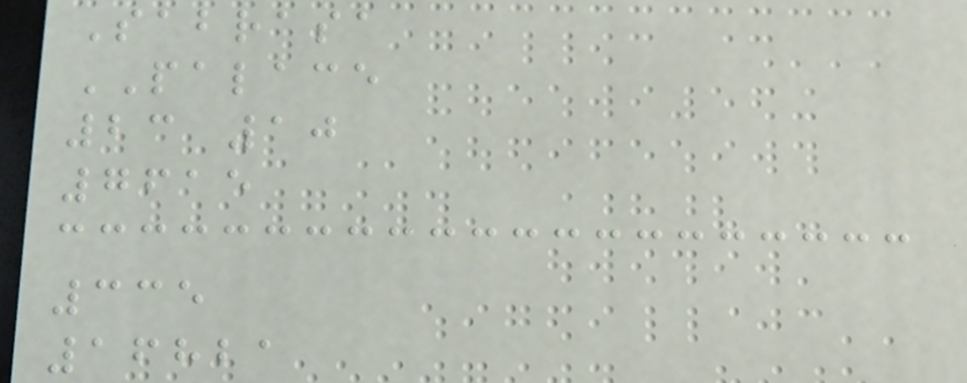Sabrasa
PALACE
23 10
7615
335
16821
